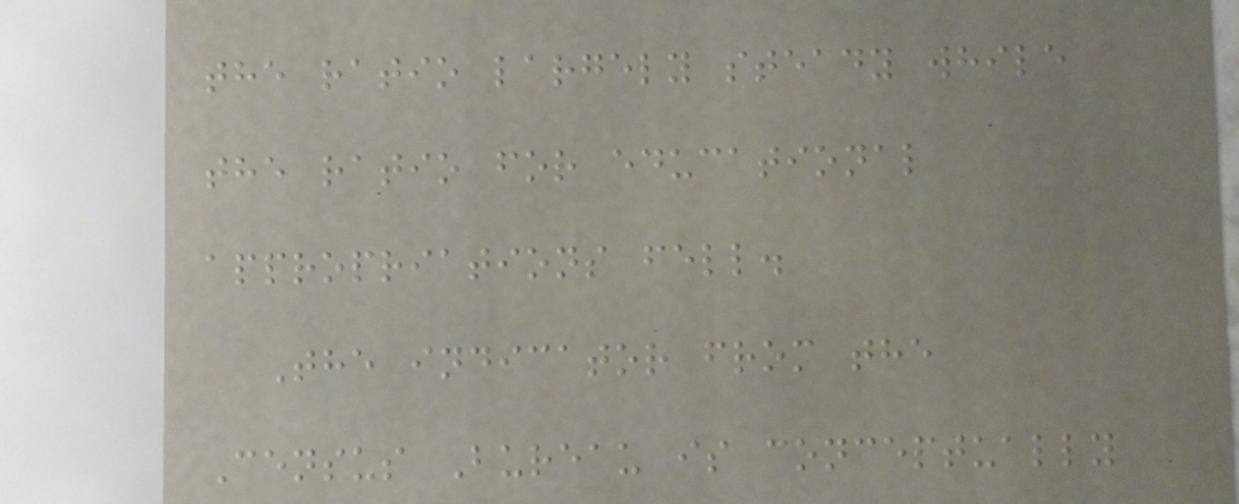the ratio largely steady while
the ratio for educational
appropriations fell.
The indicator from the
Census Bureau is conceptually
